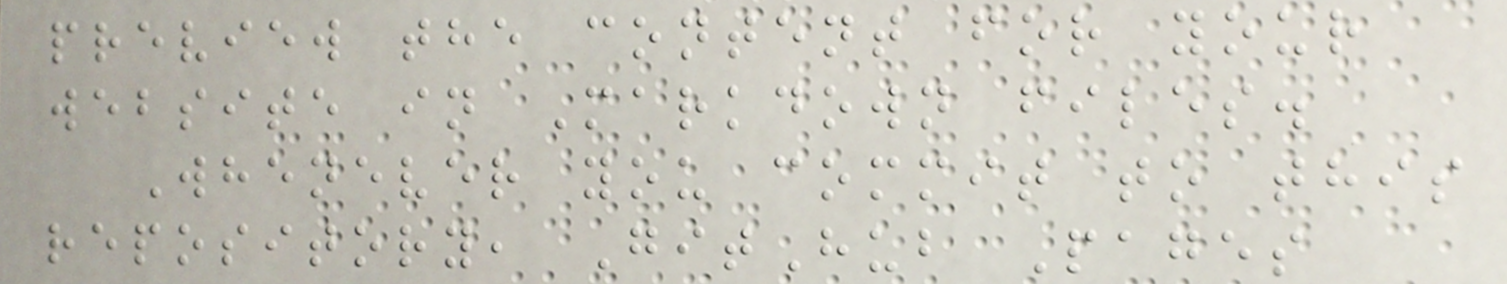preview the content for your
website in Markdown files.
Whenever you commit to this
repository, GitHub Pages
